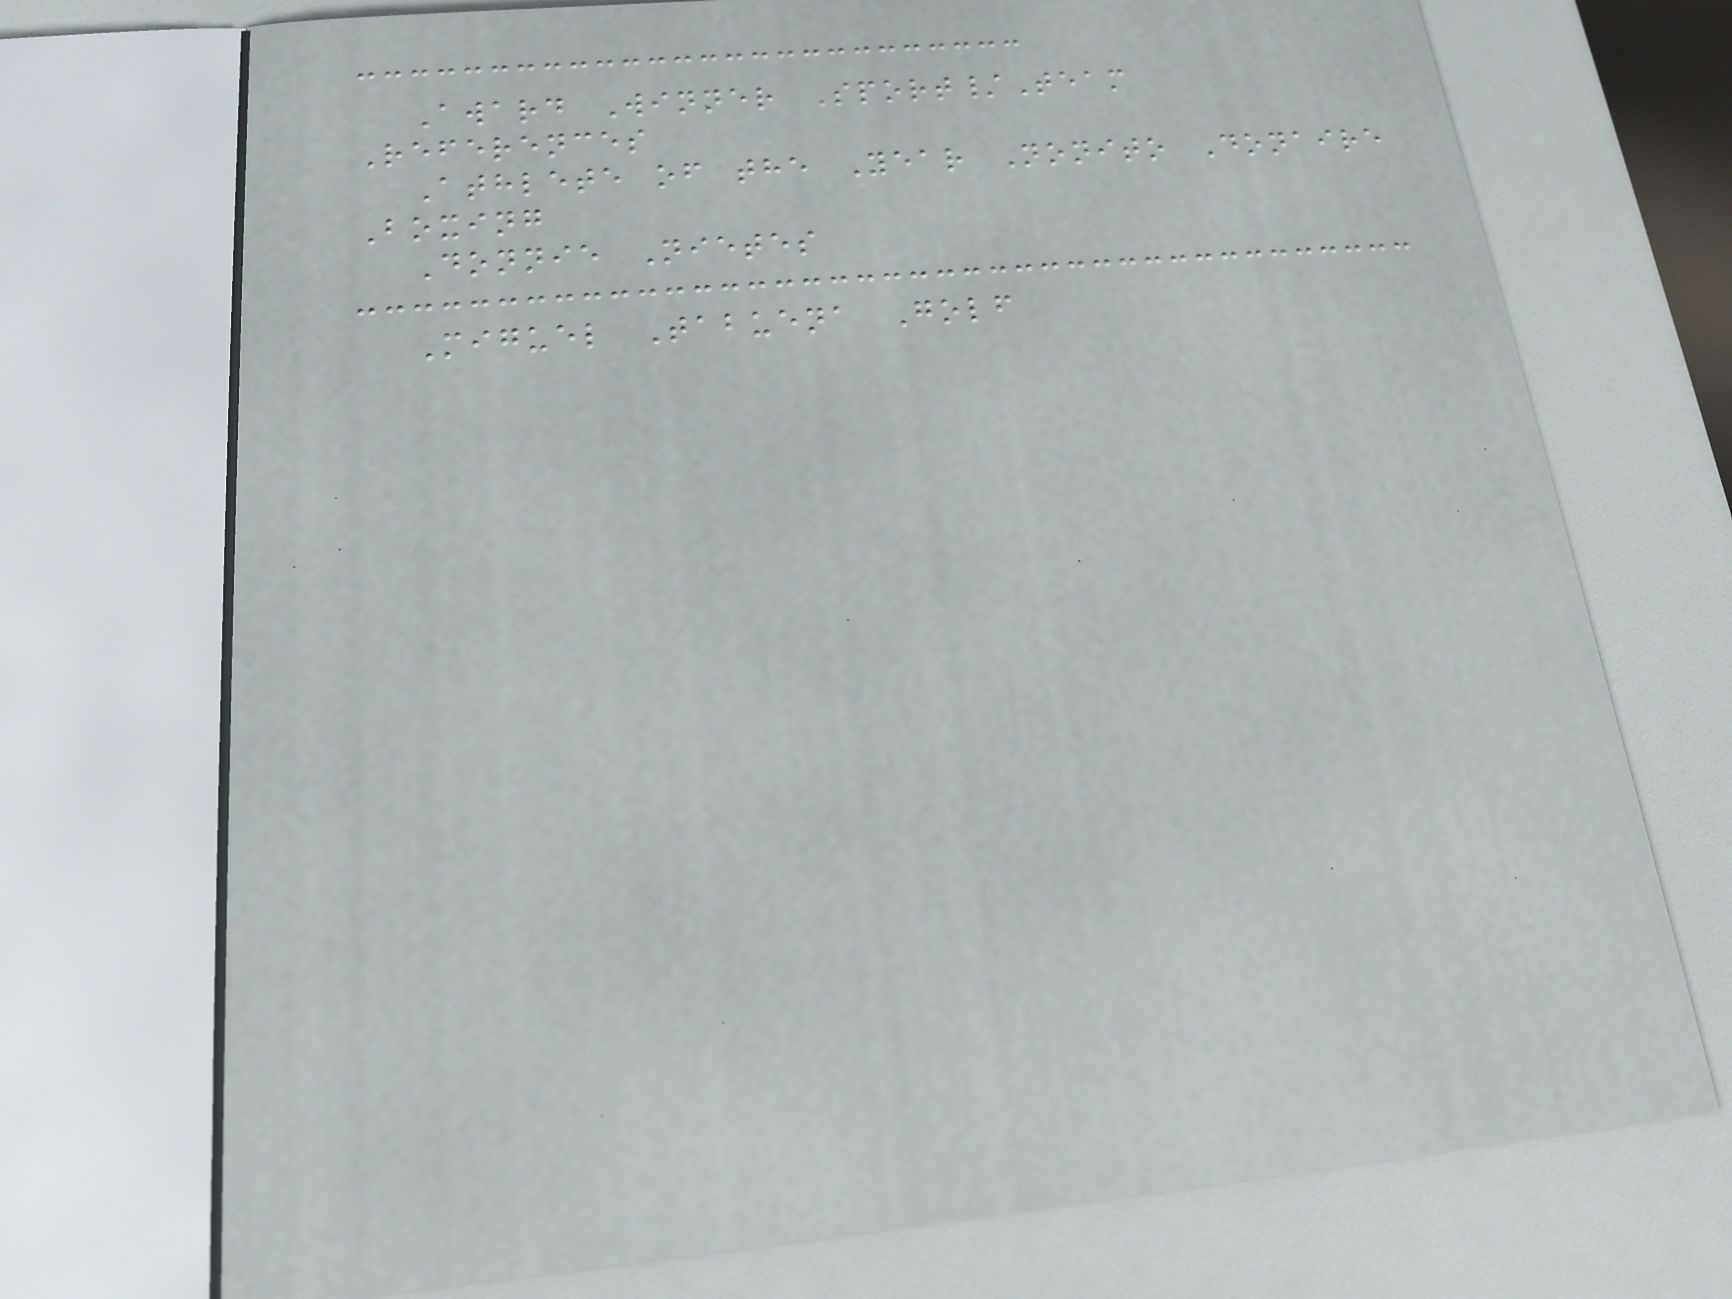Award Winner Sport/Team
References
Athlete of the Year Nonito Donaire
Boxing
Donnie Nietes
Miguel Tabuena Golf
